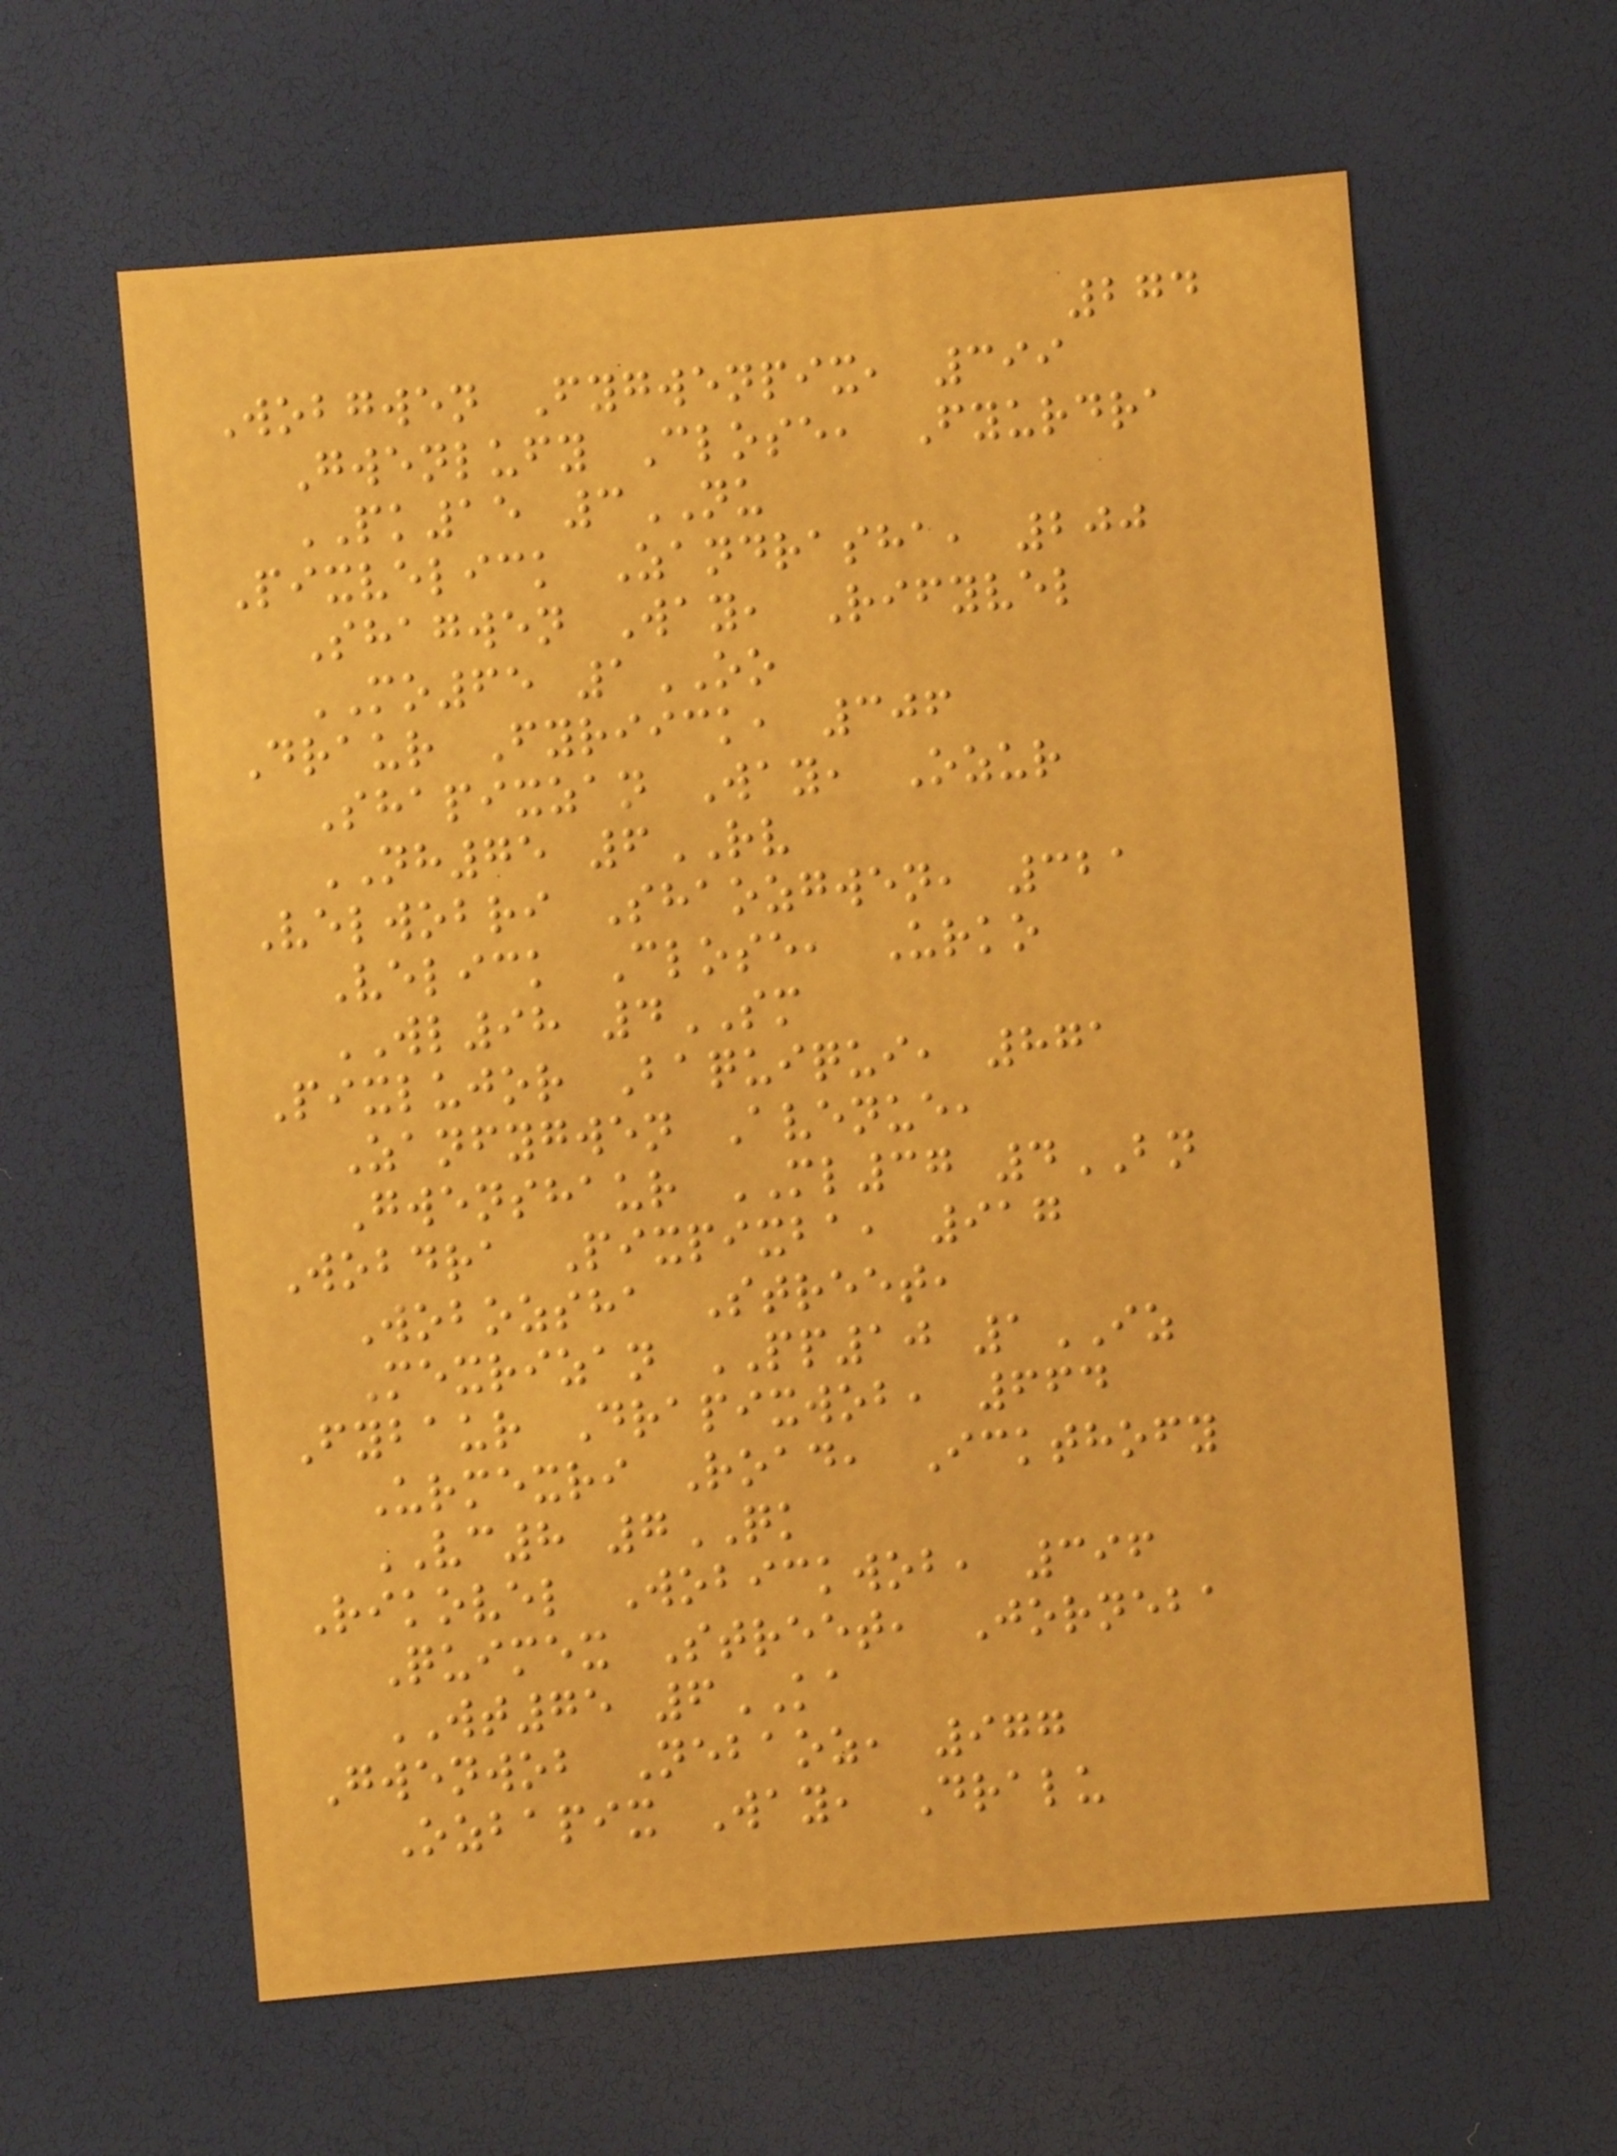274
Wobgwen Fygwenpix, 399
Gwenlufy Close, Fyurdra
PK15 3NU
Pixvelick Zandrasha, 200
Shagwen Way, Rifyvel
MO65 1OO
Draur Fyriick, 306
Shapixzan Way, Ozur
NH75 6RV
Velwobri Shaozgwen, 321
Velick Close, Urko
WL98 4SM
Pixlujor Baquiqui, 871
Zanfygwen Avenue,
Gwenshaur ML37 4BN
Wobdra Pixpixba, 917
Wobozsha Street,
Mexrizan PP10 1IZ
Fybaur Drapixwob, 664
Urmexri Road, Ickthofy
VC8 7QK
Rikovel Wobickwob, 396
Quimex Street, Jorneba
WT75 6KA
Gwenwob Nebaoz, 977
Ozbapix Way, Dralu
